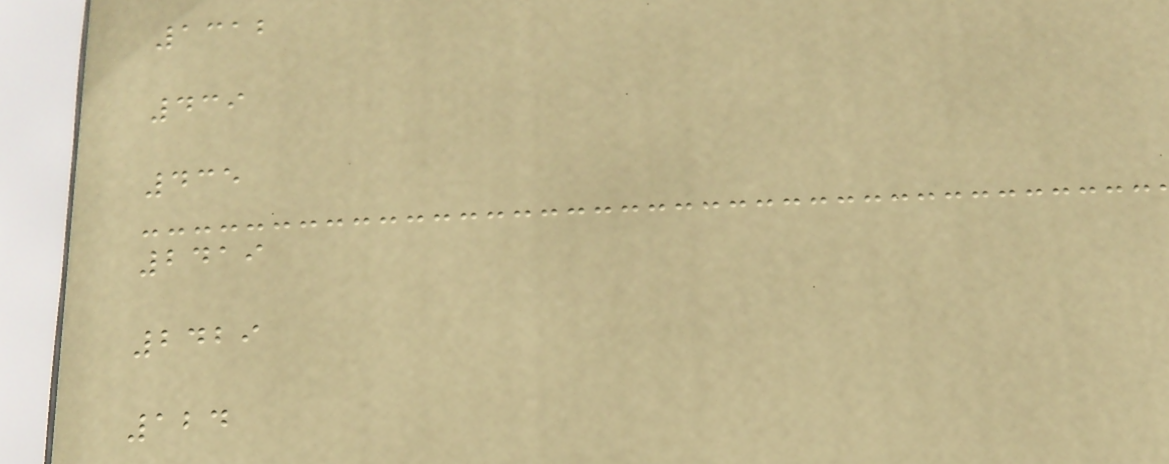1312
439
435
2419
2429
124
